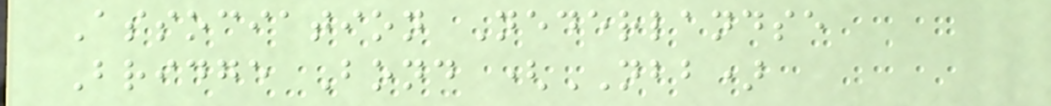Association Nederlandse
Bridge Bond (NBB)
